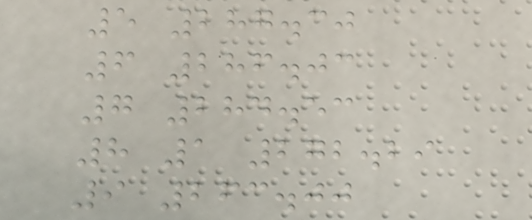5 287.30
6 286.03
7 284.53
8 1 272.29
9 263.00
